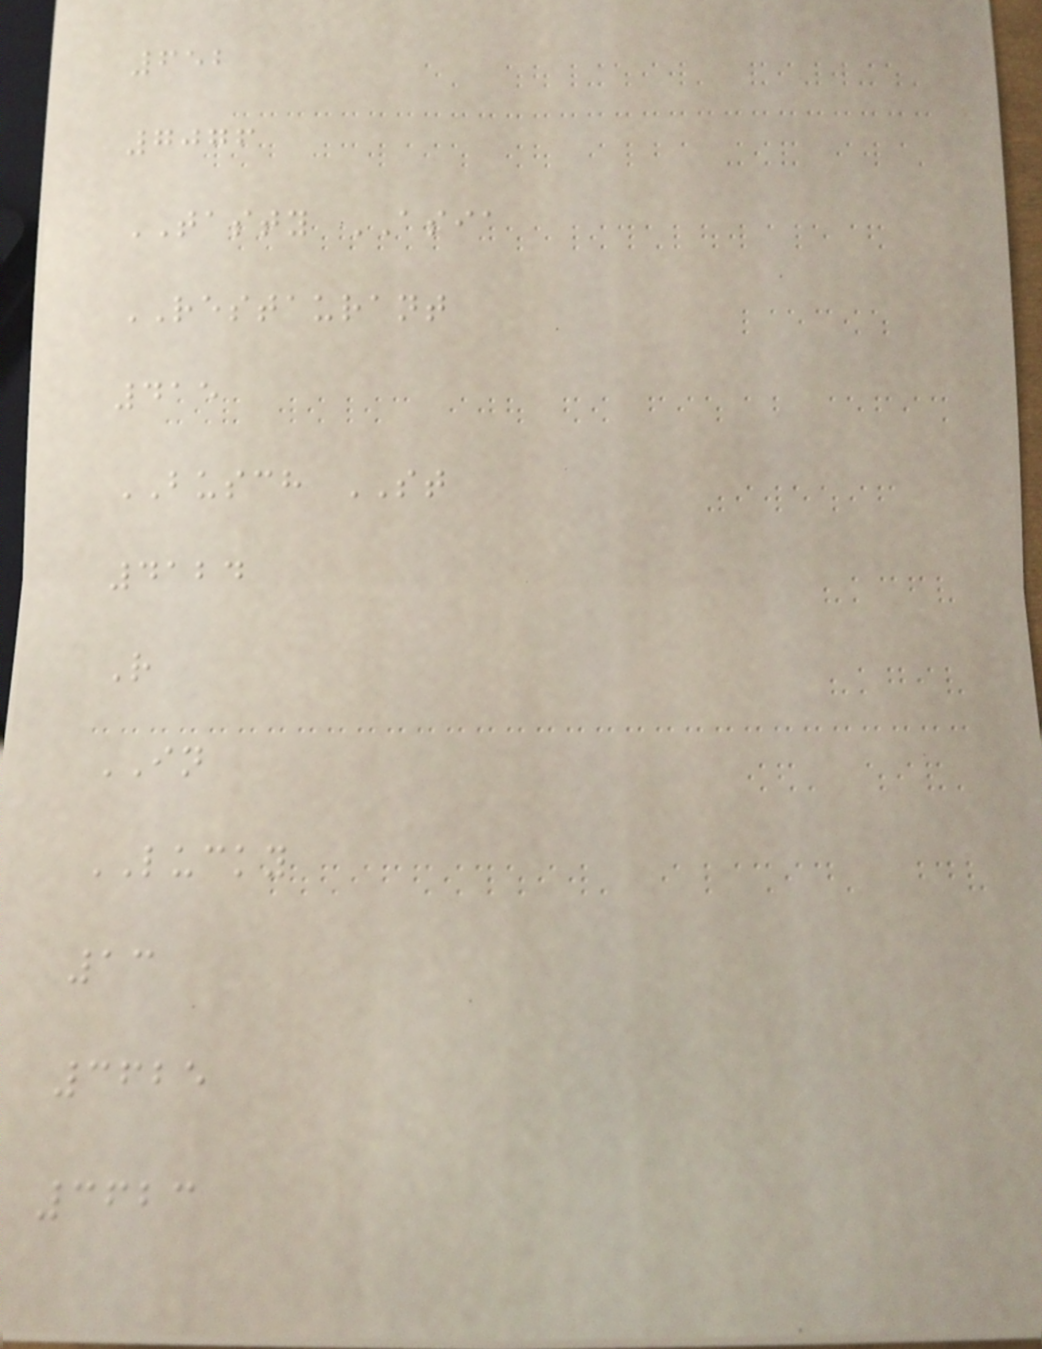652
7076
TASTY ASIA
RESTAURANT
415
BUSCH ST
4124
R
IN
LUCKY
13
3625
3623
